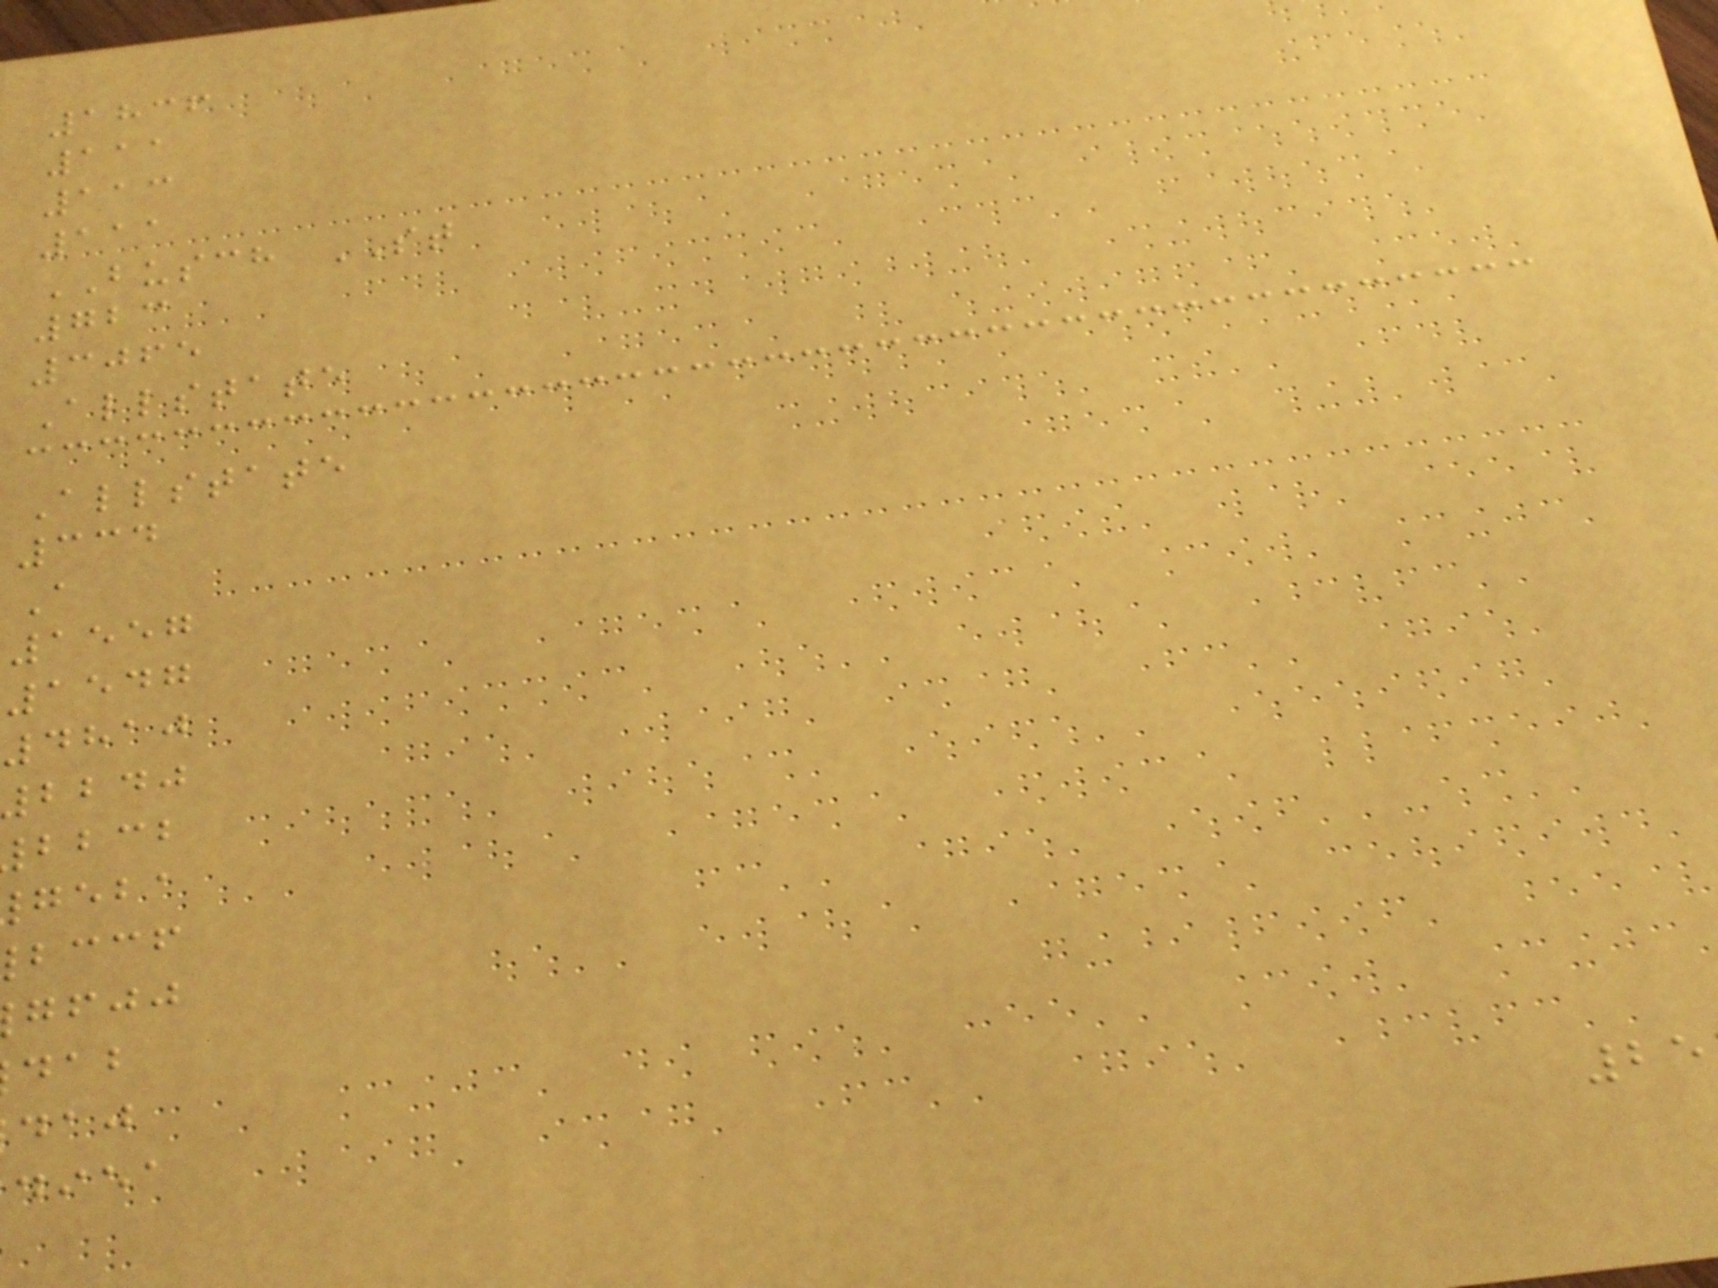1836
111
113
111
BUSCH ST
723
3065
Allstate
Allstate
334
A
1557
1547
4810
bbdj
bbcb
geba
bccf
gfjj
diea
